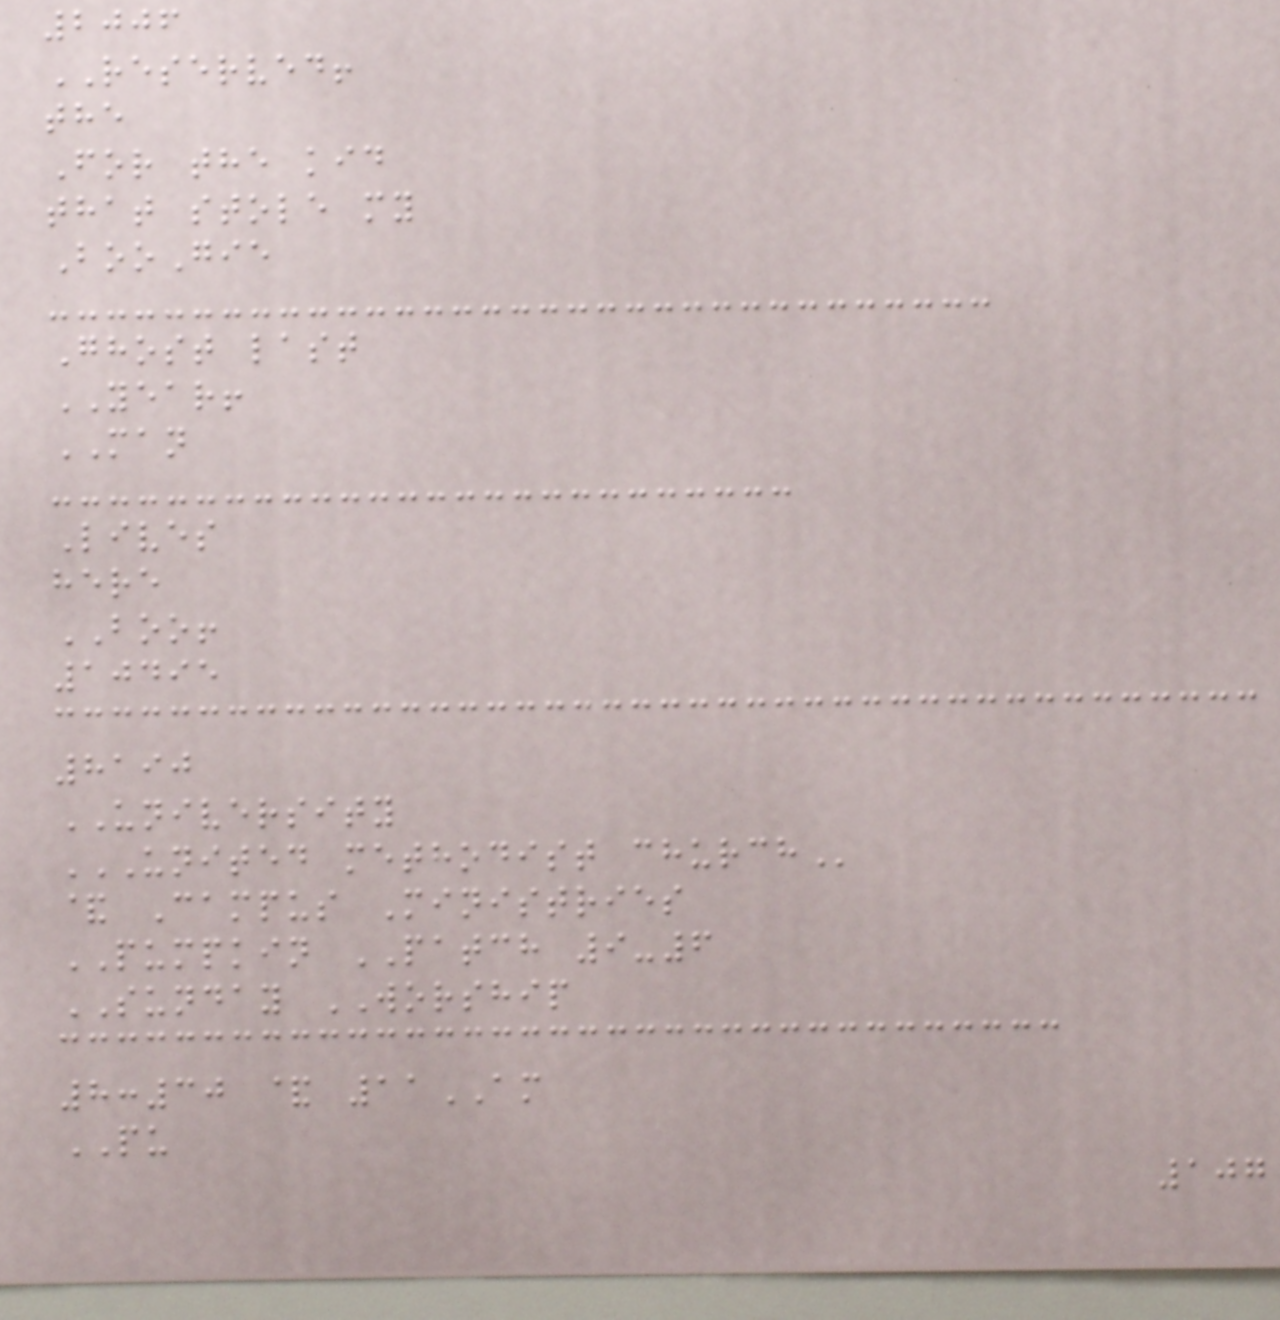2006
RESERVED!
the
For the kid
that stole my
BooGie
Ghost last
YEAR!
MAN
Lives
here
BOO!
10495
8190
UNIVERSITY
UNITED METHODIST CHURCH
& Campus Ministries
PUMPKIN PATCH 9-6
SUNDAY WORSHIP
8:30 & 11AM
PU
107
